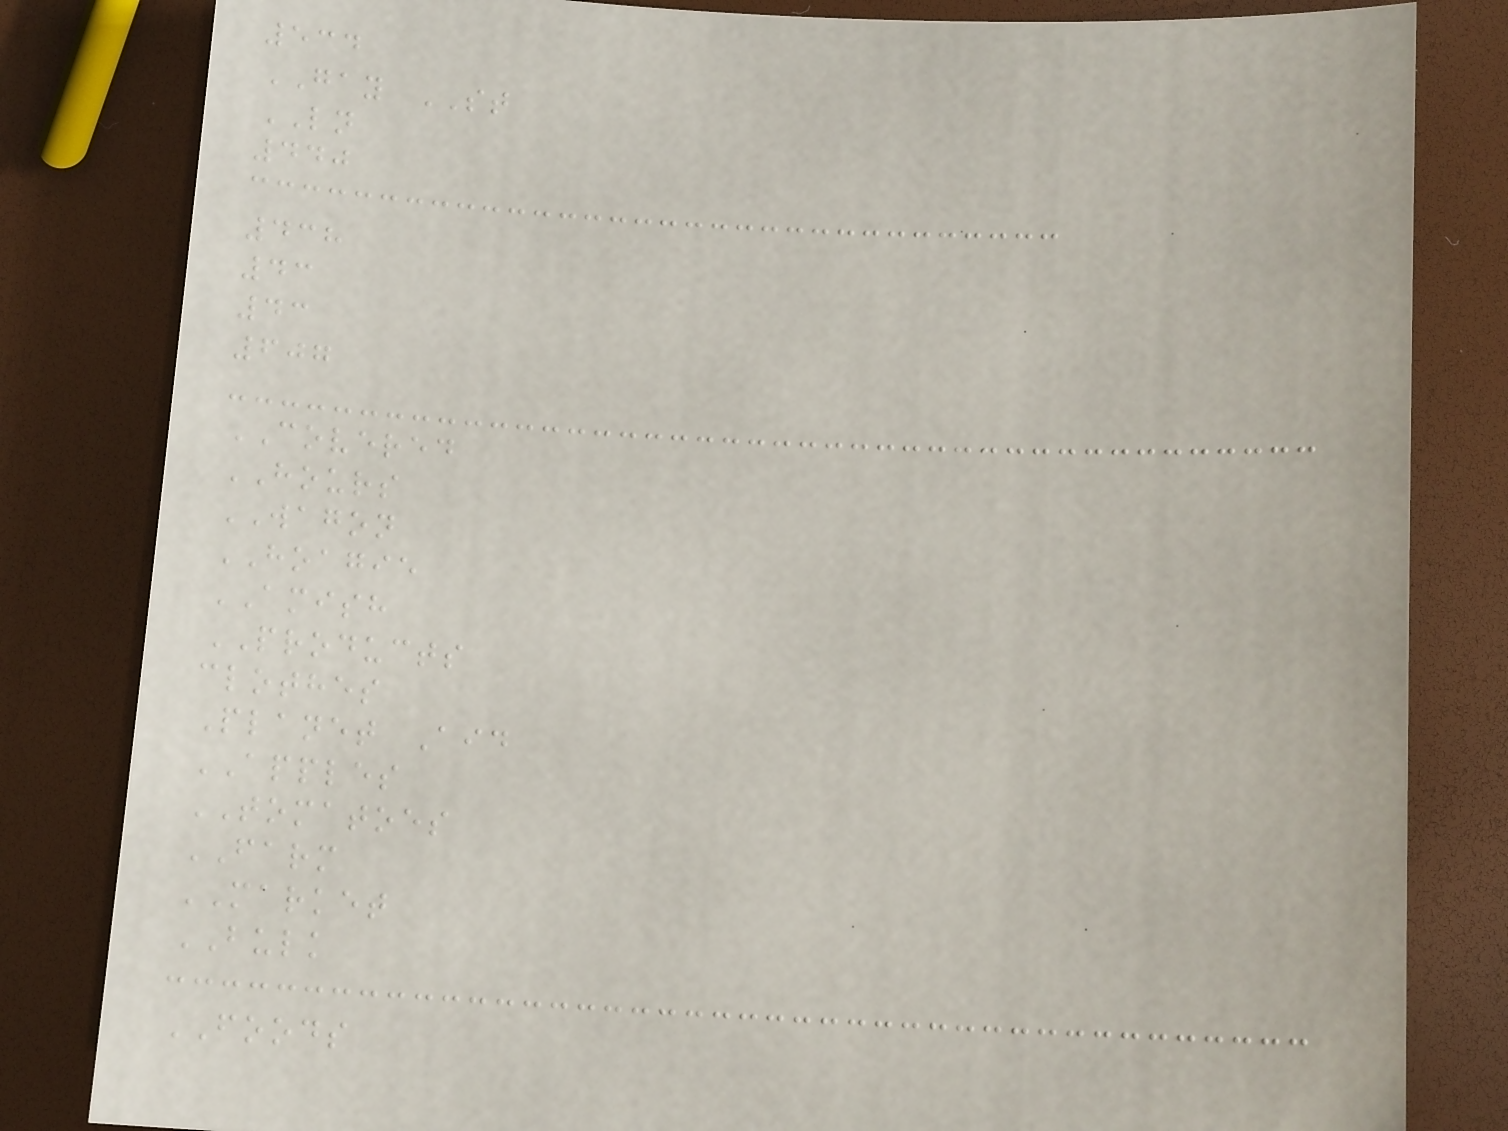534
GAY ST
LN
440
438
43
43
607
COVERED
HOURS
WAGON
HOAGIE
AMISH
PRODUCTS
clothes
Planet Aid
APPLES
TOMATOES
FARM
MARKET
BULK
FOODS
